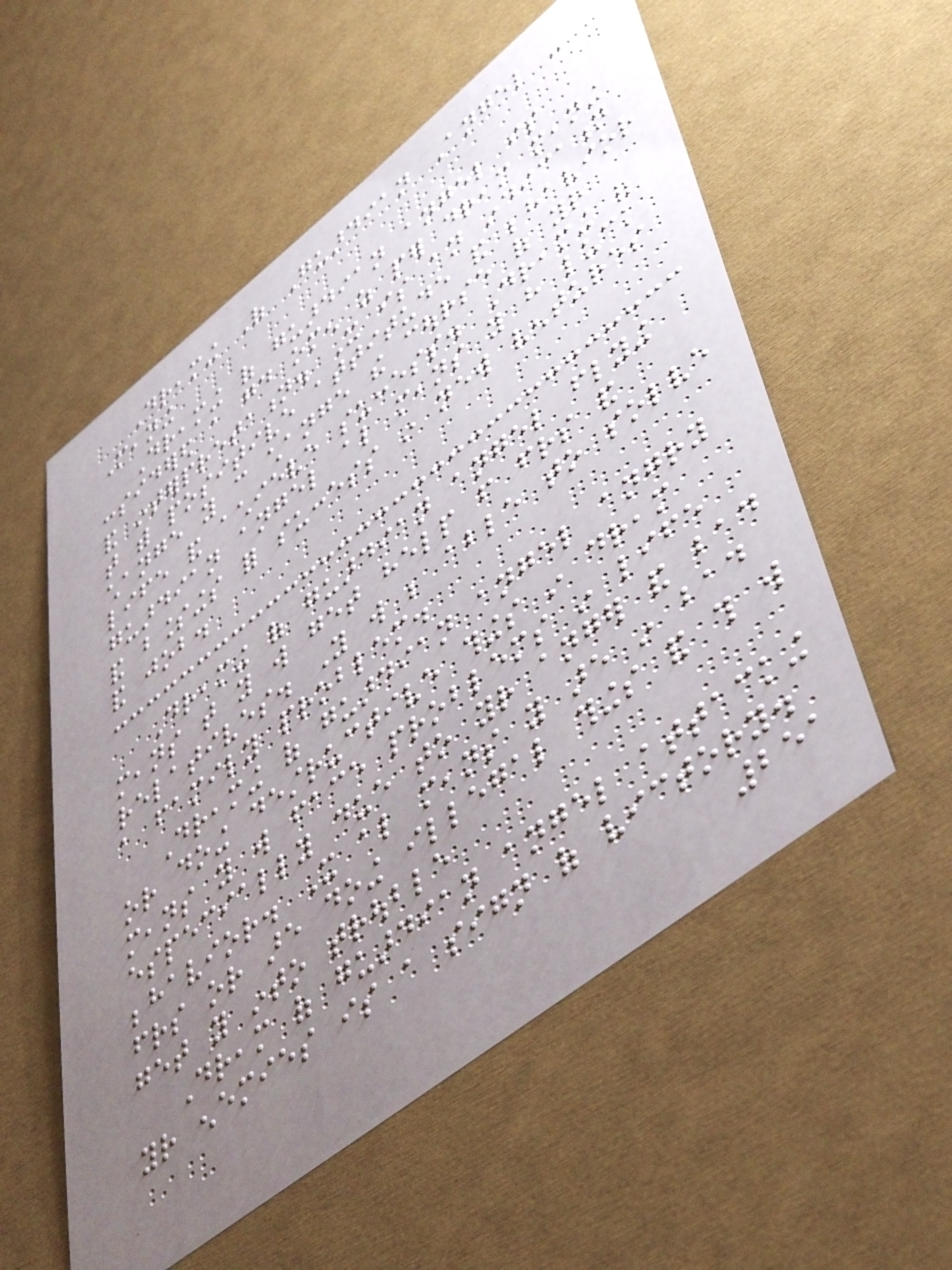Dreaming Of Guardian Angel -
Meaning
Dreaming of guardian angel is
considered a good omen as per dream meaning
and interpretation. It is an indication
that with positive attitude and behavior
change you can change the course of your
life and achieve success. Dreaming of
guardian angel also means you have luck
and blessings for success in new ventures
and job.
Dreaming of guardian angel flying
means that you will get help from friends and
relatives. You will be able to solve
a family problem.
Dreaming of guardian angel angry
or doing destructive things in dream
means you will face problems in life
especially due to your anger and bad
behavior. It also means you are in bad
friends or are doing illegal things and this will
get you into trouble
Dream of guardian angel attacking
your enemies is a sign of victory.
251
